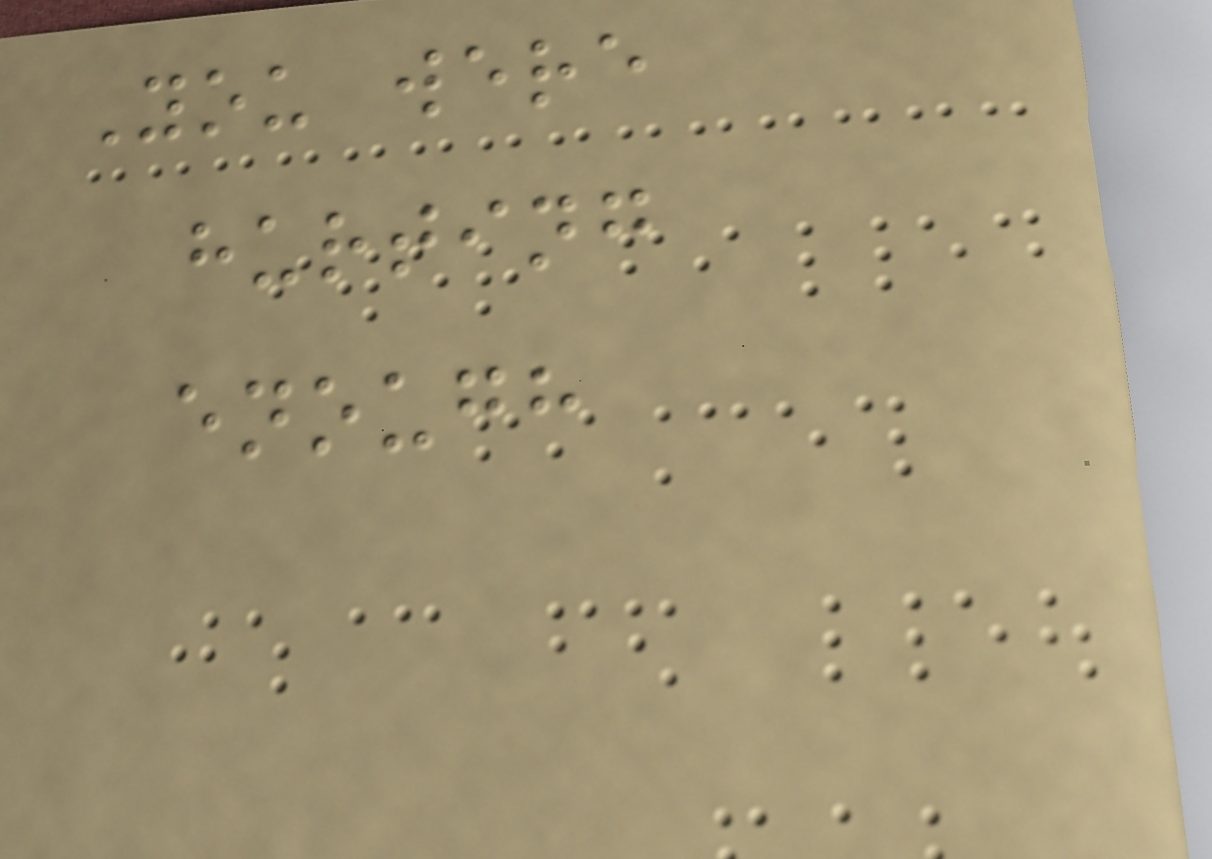You were
hurting
enough
